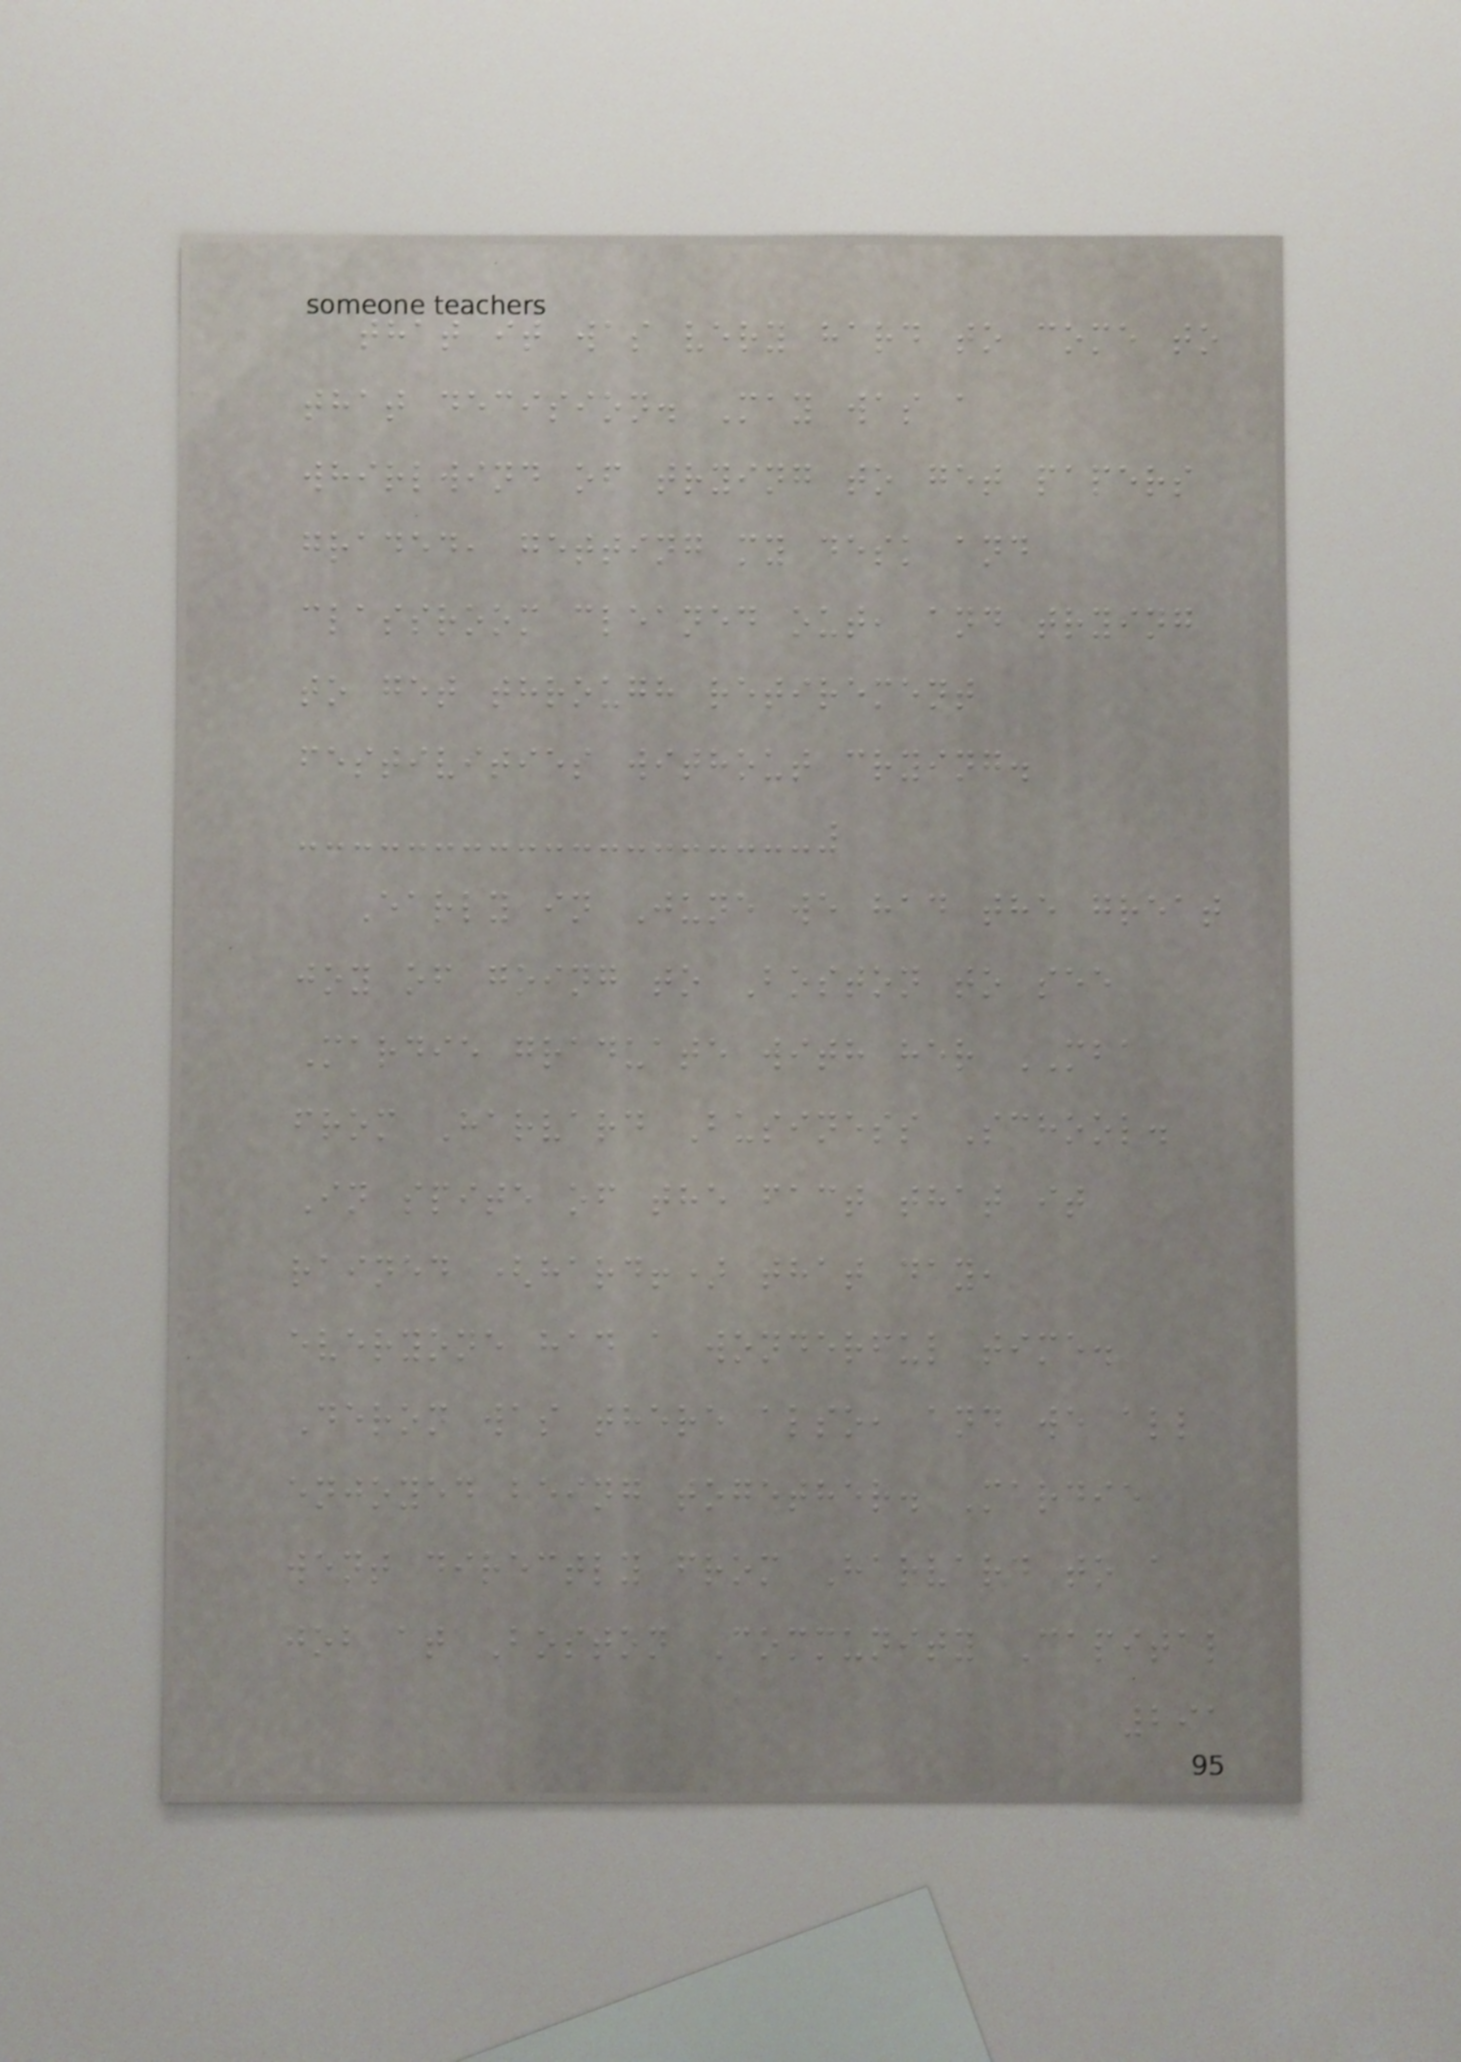that it was very hard to come to
that decision. May was a
whirlwind of trying to get papers
graded, getting my desk and
classroom cleaned out, and trying
to get through retirement
festivities without crying.
Early in June we had the great
joy of going to Boston to see
Mardie graduate with her MBA
from Harvard Business School.
In spite of the fact that it
rained (hard!) that day,
everyone had a wonderful time.
Deron was there also, and we all
enjoyed being together. Mardie
went directly from Harvard to a
job at Boston Community Capital
291
